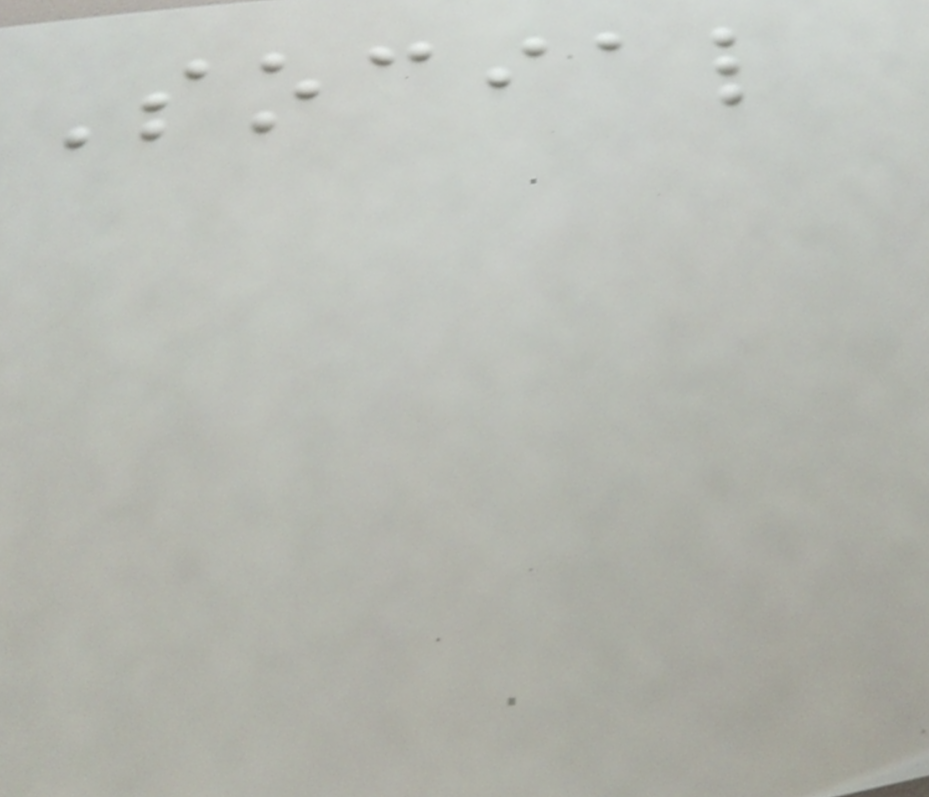Social
